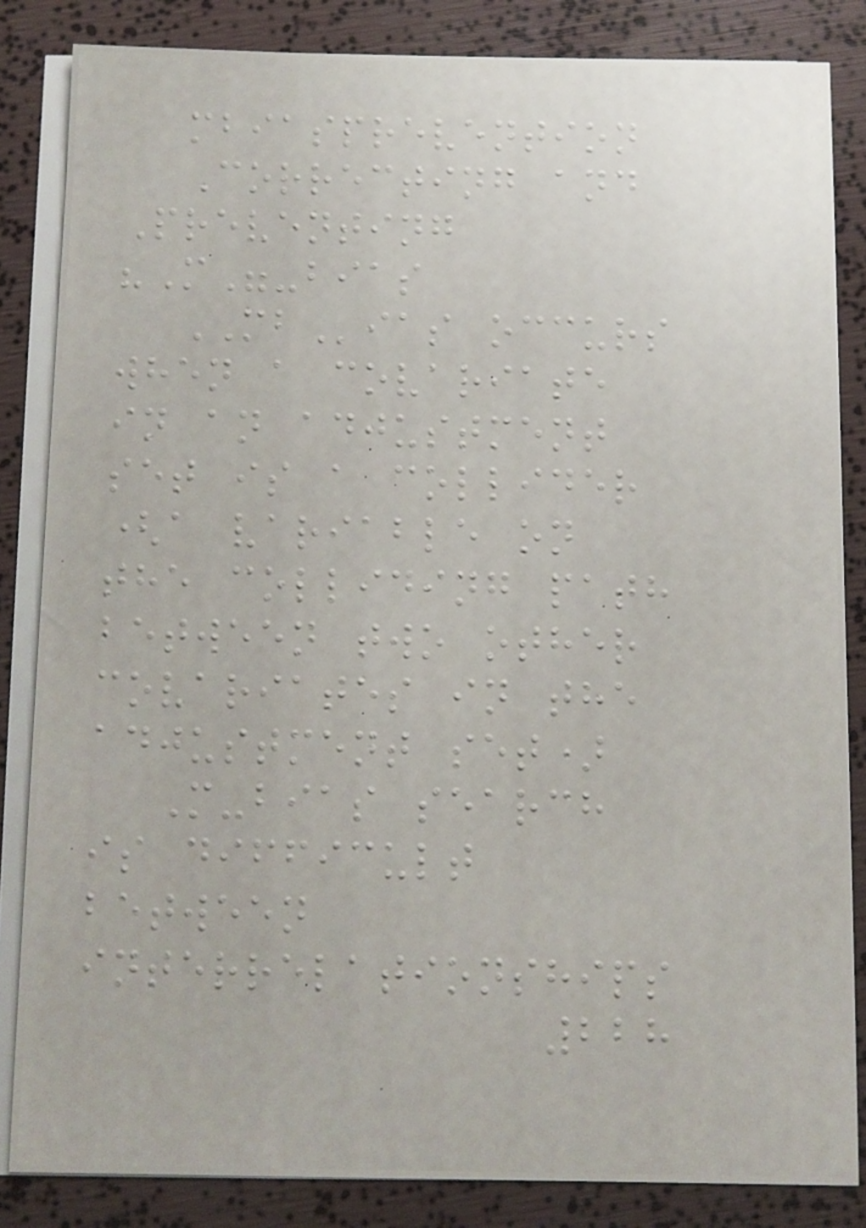mbiasprevention
Correcting and
Preventing
"M"-bias
MBias occurs
when a covariate
in an adjustment
set is a collider
(a variable on
the colliding path
between two other
covariates in the
adjustment set)
M-bias search
is difficult
between
interrelationships
228
